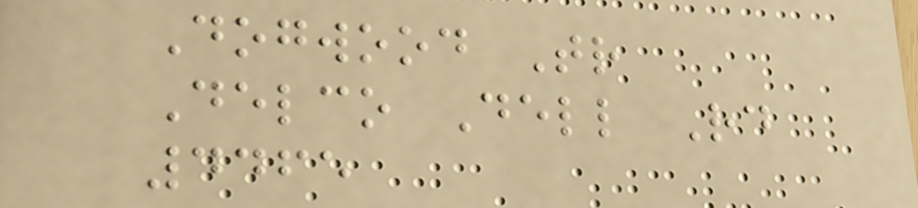Dogwood Tr
Delco Dell Rd
4465
